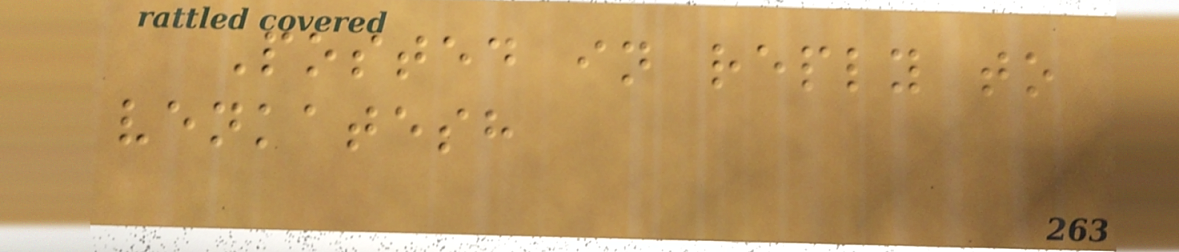Posted in reply to
venkatesh
